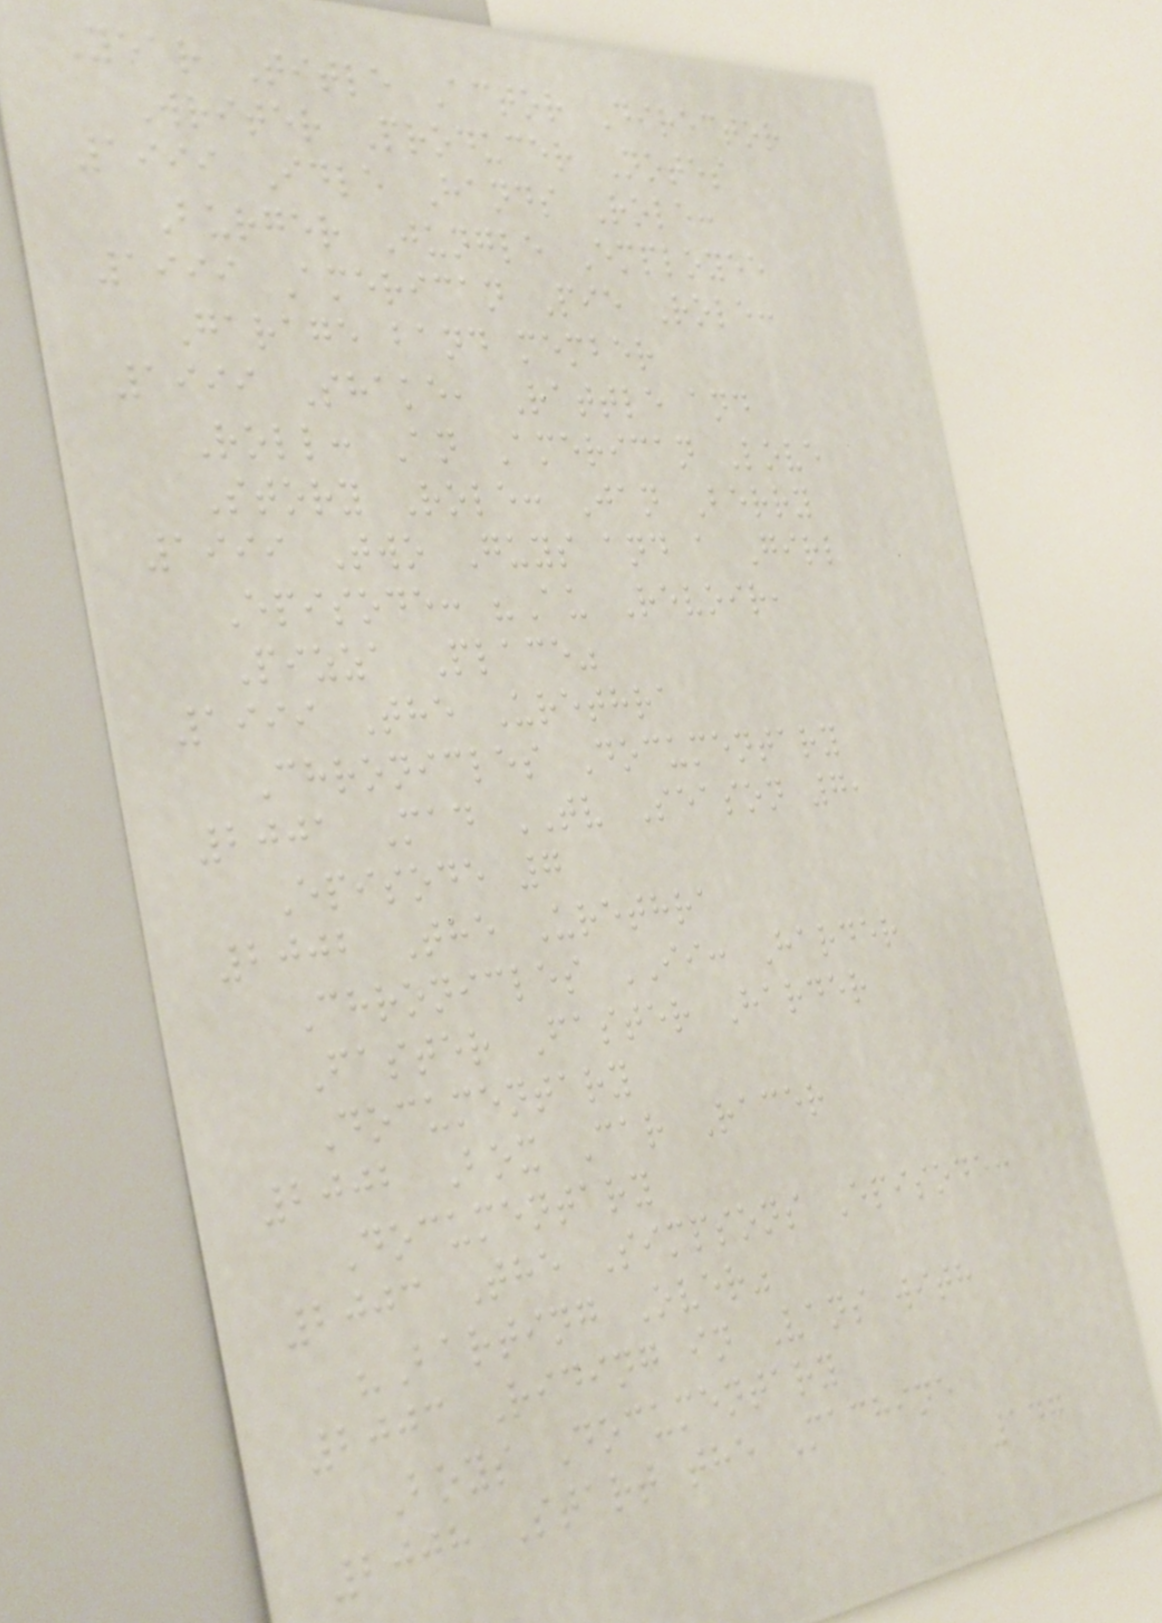Year Title Actor Director
Writer Producer Notes
1999 Idle Hands Role:
Burger Jungle Employee
1999 American Pie Role:
Garage band member
1999 Shake, Rattle and
Roll: An American Love
Story Role: Jan Berry
1999 Two Guys and a Girl
Episode: "Au Revoir,
Pizza Place"
1999 The Urethra
Chronicles Documentary
2001 Mad TV Season 7,
Episode 7
2002 The Urethra
Chronicles II: Harder
Faster Faster Harder
Documentary
2002 Box Car Racer
Documentary
2003 The Simpsons Episode:
"Barting Over"
2003 Riding in Vans with
Boys Documentary
2008 Start the Machine
147
